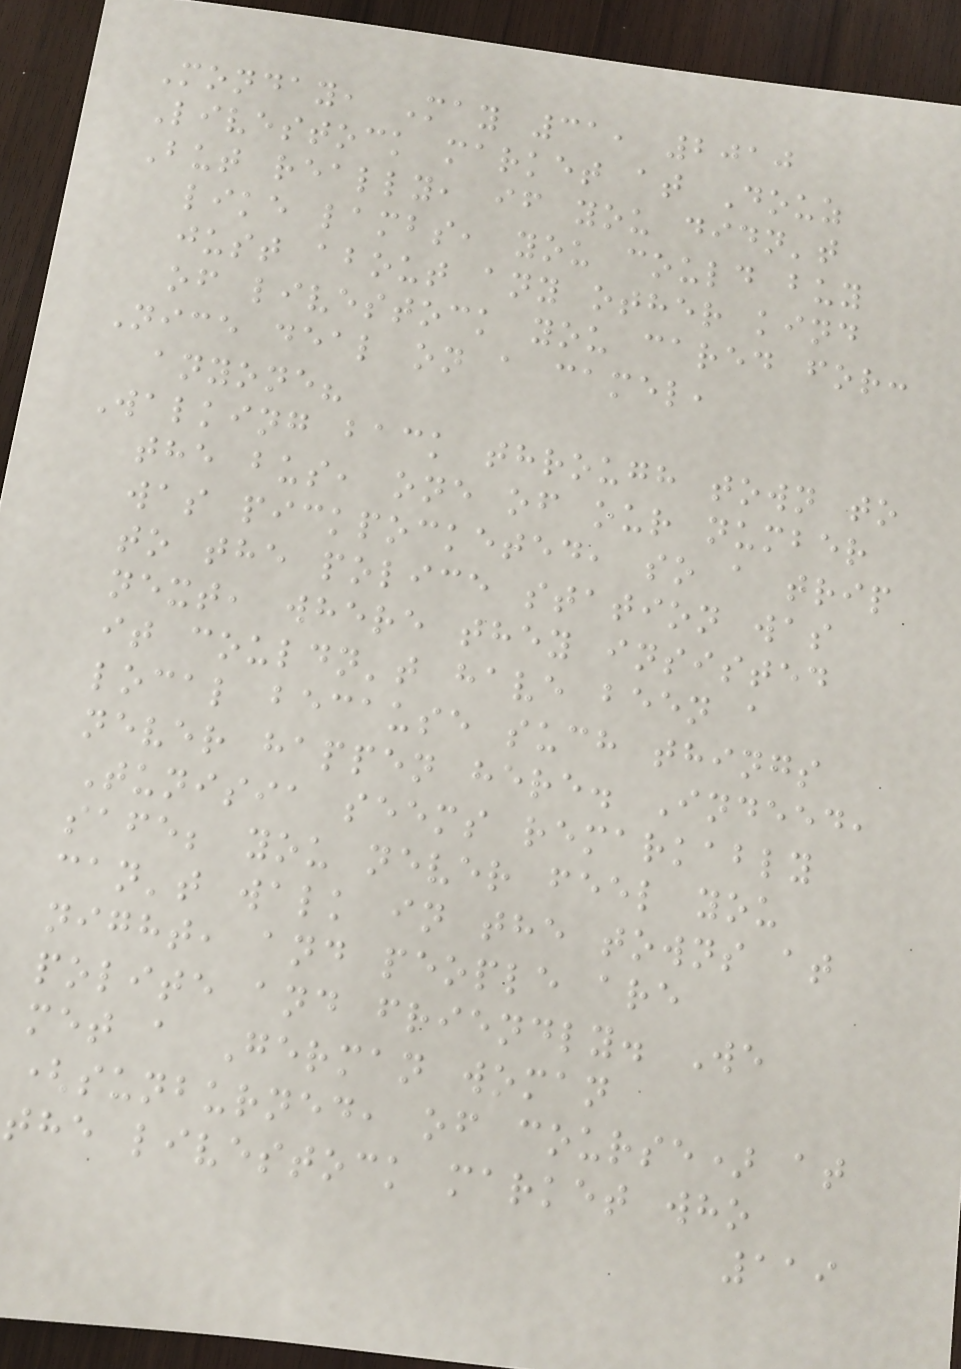Monday, May 31, 2010
Livestock market at Douz
But really, if you didn't
like lambs, you could buy
just about any other kind
of livestock you cared for:
Nice deal on a camel,
anyone?
Walking back through town to
the bus, one of our number
was pickpocketed, so a trip
to the police station was
next, where they insisted
it couldn't have been a
local because such things
never happen here. Indeed,
Tunisia seems remarkably
safe; you never feel you
can't walk in the towns at
night, and people are
polite and friendly. We
met a German woman
(sunburned, of course) at
the livestock market who
119
